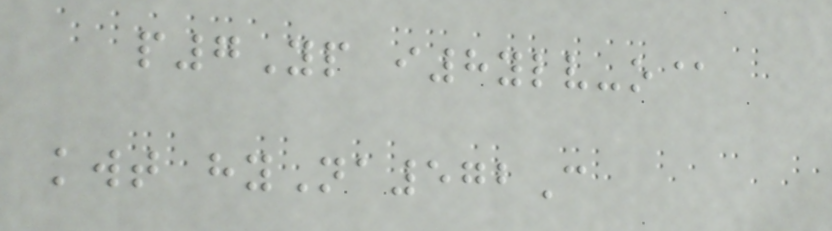p7Yp i8ylv-o@
kwt hyNa572C
